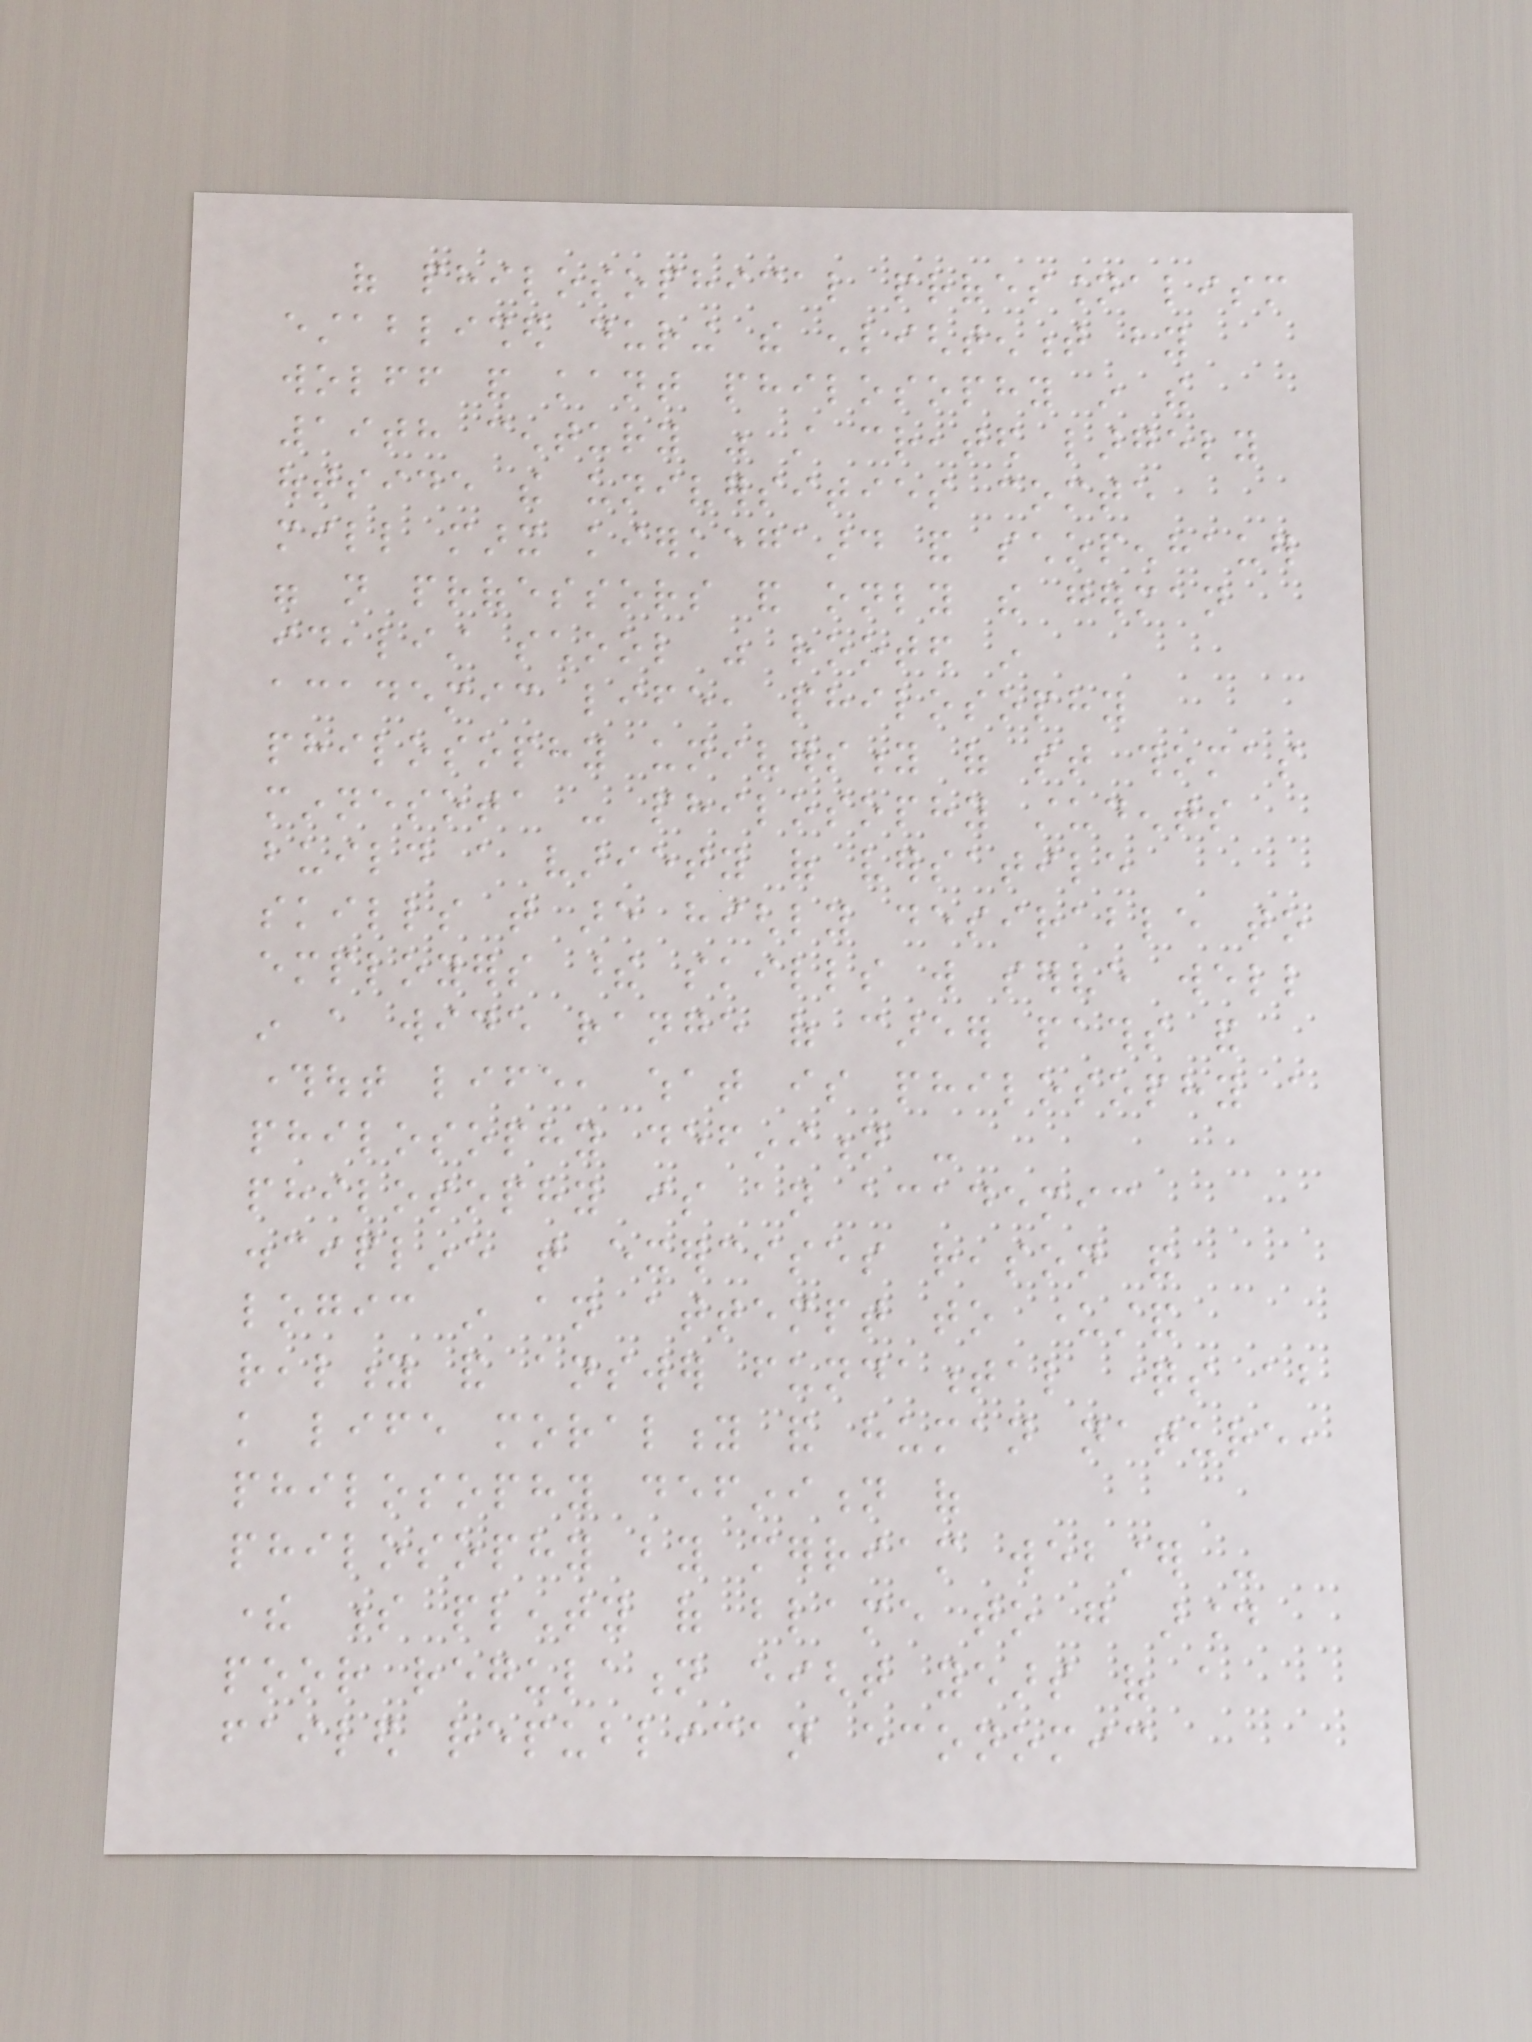of philosophical professionalism
established during the enlightenment by
wolff and kant philosophy in the
19th century was still created largely
outside the universities comte
mill marx kierkegaard and schopenhauer
were not professors and only the german
idealist school was rooted in
academic life, philosophy
philosophy university of st thomas
minnesota - philosophy students
build a variety of versatile
skills that are highly desirable to
employers these skills will serve well
in a wide range of career paths and
throughout life, what is philosophy a
philosophy definition -
philosophy is an academic
discipline that exercises reason and
logic in an attempt to understand
reality and answer fundamental questions about
knowledge life morality and human nature,
philosophy definition of
philosophy by merriam webster -
there s plenty of blame to go around
poor regulation eight years of a
failed republican economic
